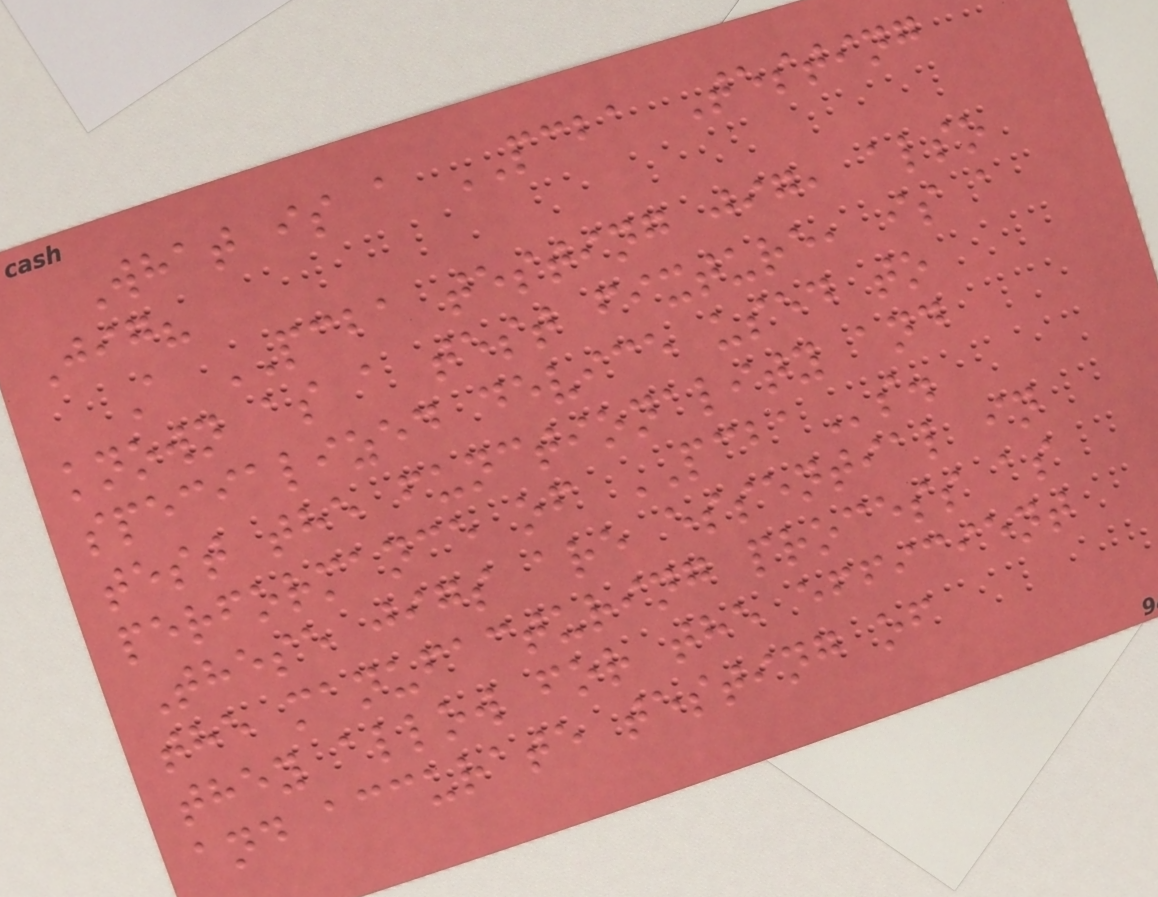What is a PCBA Testing
Jig?
A PCBA testing jig, also
known as a test fixture, is a
specialized device used to
test the functionality and
performance of PCBAs.
These jigs are essential in
the manufacturing process as
they allow for the efficient
and accurate testing of
